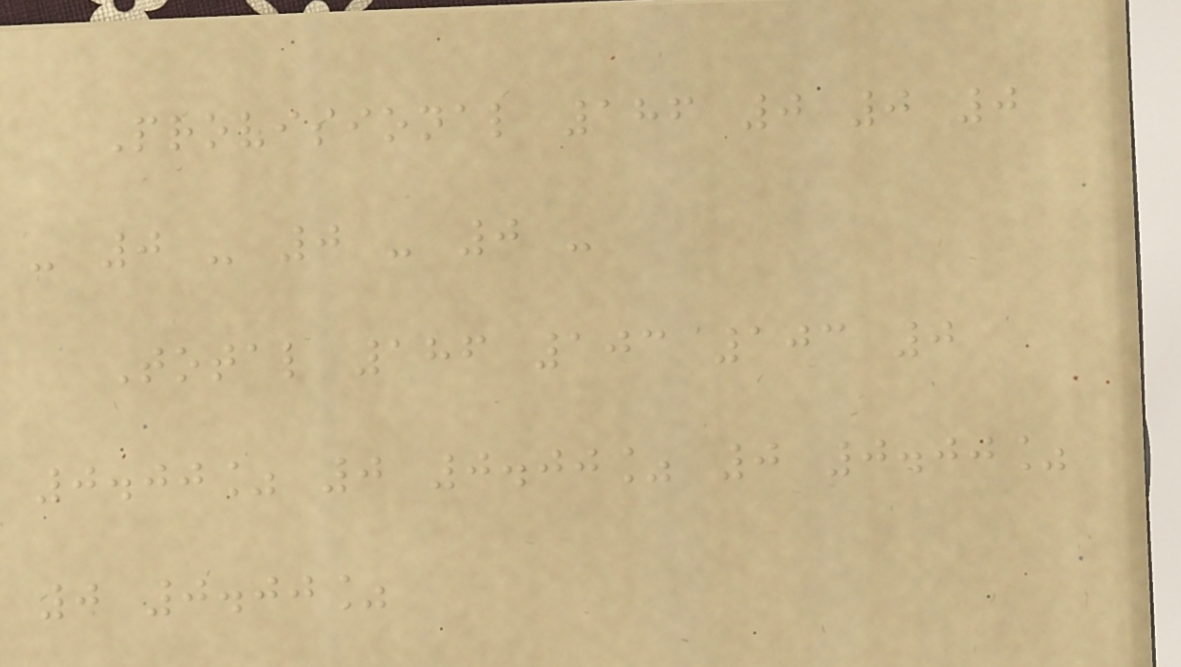Provisional 186 0 0 0
- 0 - 0 - 0 -
Total 186 103 103 0
0.00% 0 0.00% 0 0.00%
0 0.00%
